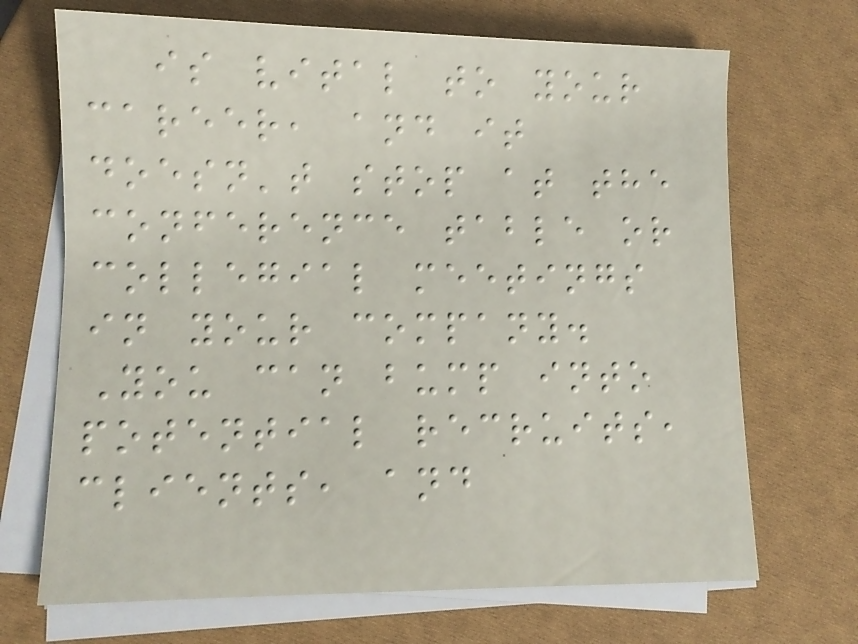is vital to your
career, and it
doesn't stop at the
conference table or
collegial meetings
in your company.
You can bump into
potential recruits,
clients, and
